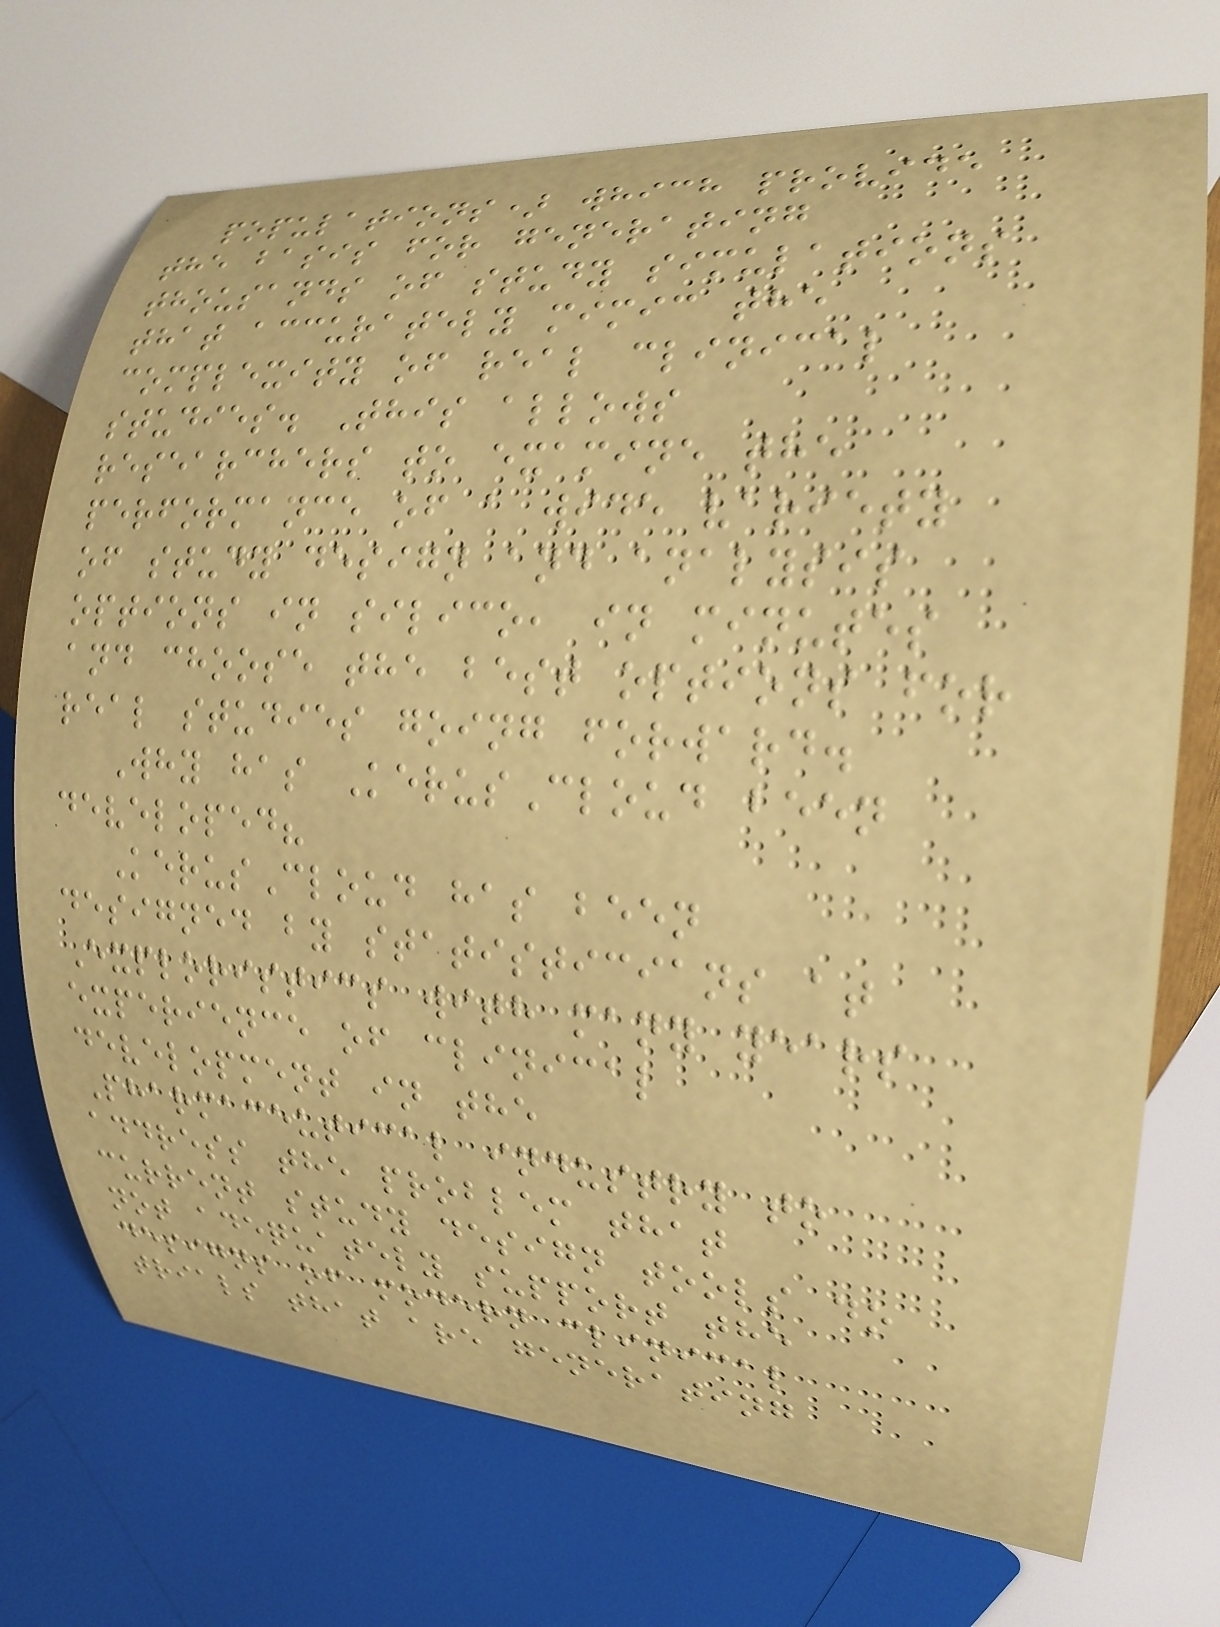populations) which provide
the basis for generating
thousands of study simulations
that accurately mimic the
complexity of real clinical
studies. This allows
researchers to examine the
performance of a wide variety
of study design and analysis
options in silico, in minutes
and choose the best options for
real studies going forward.
Why has KerusCloud been
developed?
KerusCloud has been
designed by statisticians at
Exploristics with many years
experience of clinical
development in the
Pharmaceutical industry to
address the problem that
current study design tools do
not adequately support the
designs of modern clinical
trials that are generating
